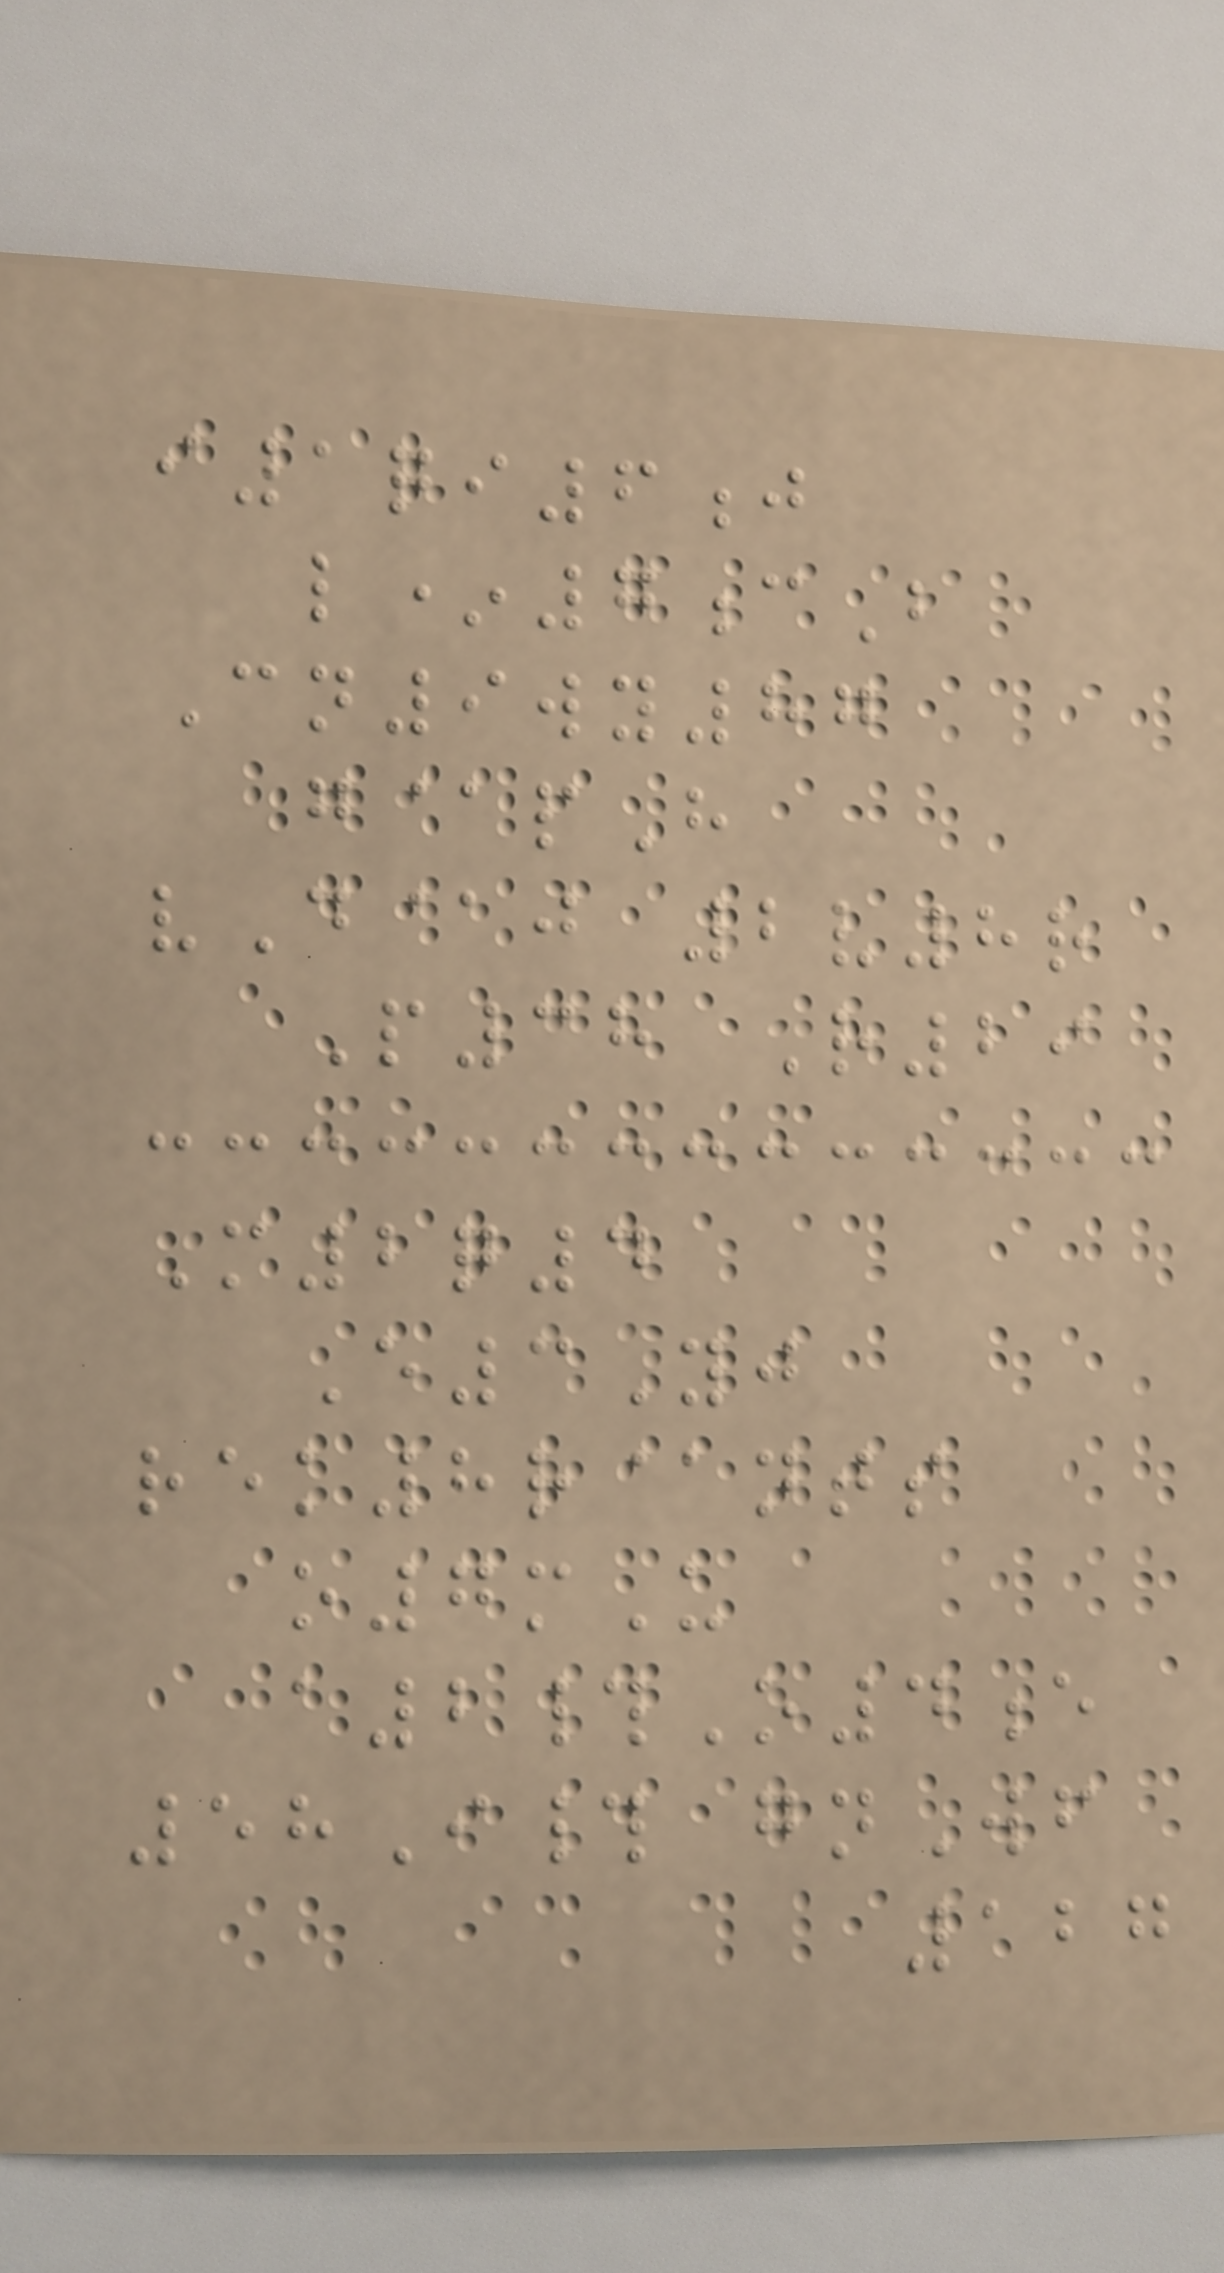i1qi6j
l*7cB
Cn9wy87
g@pH
vD@j 2v8r
P38 R29
M2q4
E3Yj
rek8r@nts
o7mU
a2#O4e
58I# gnWf
127
